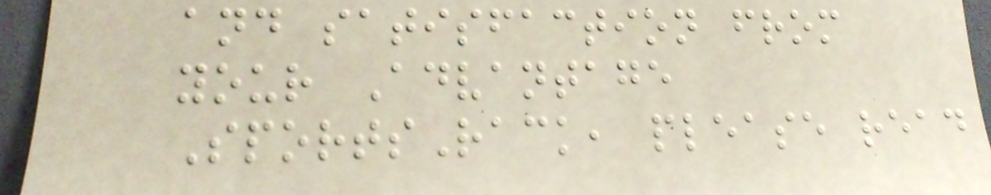and satisfaction from
your Advantage
SportsRack, please read
